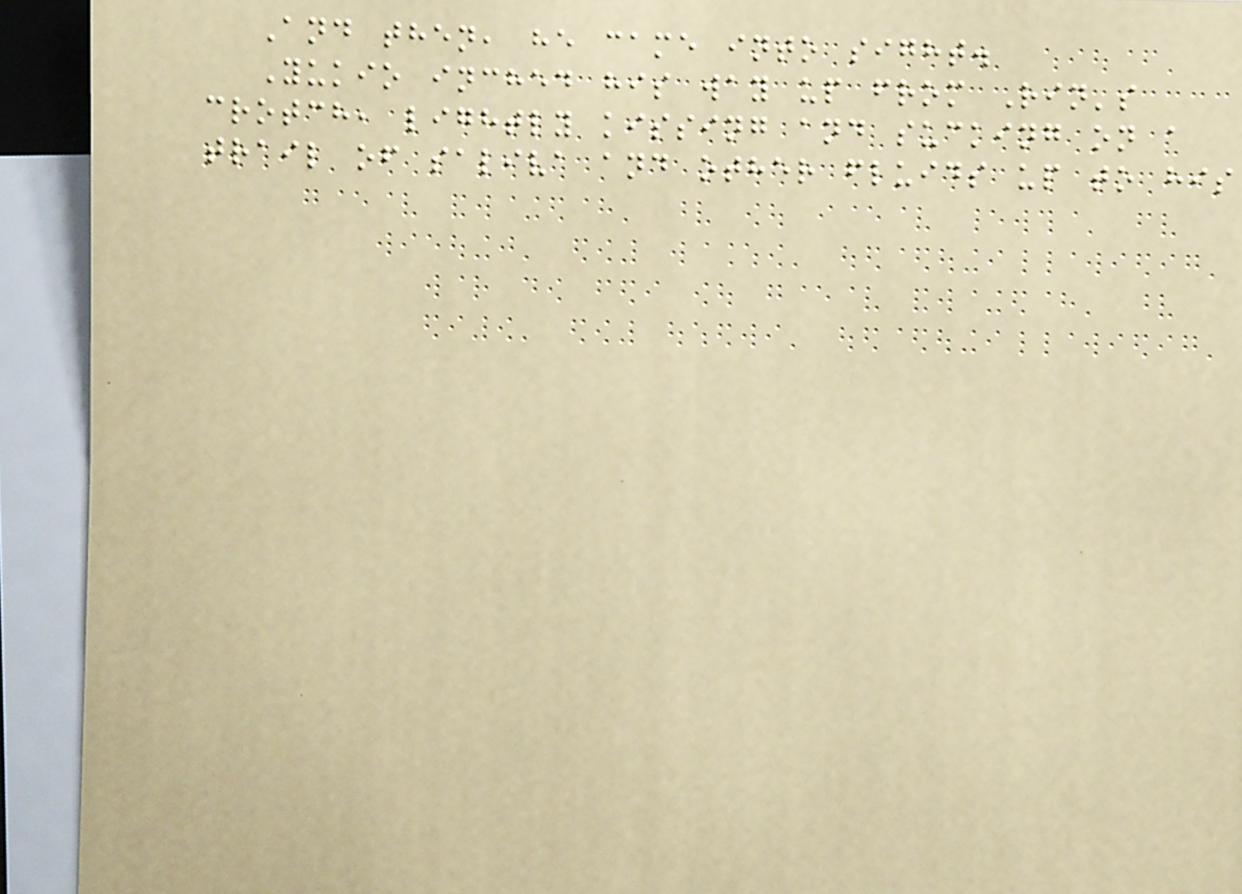And then, he came into sight.
Yukio inched his way up from Rin's
crotch, lightly kissing and sucking on a
trail of saliva and other fluids up to his
